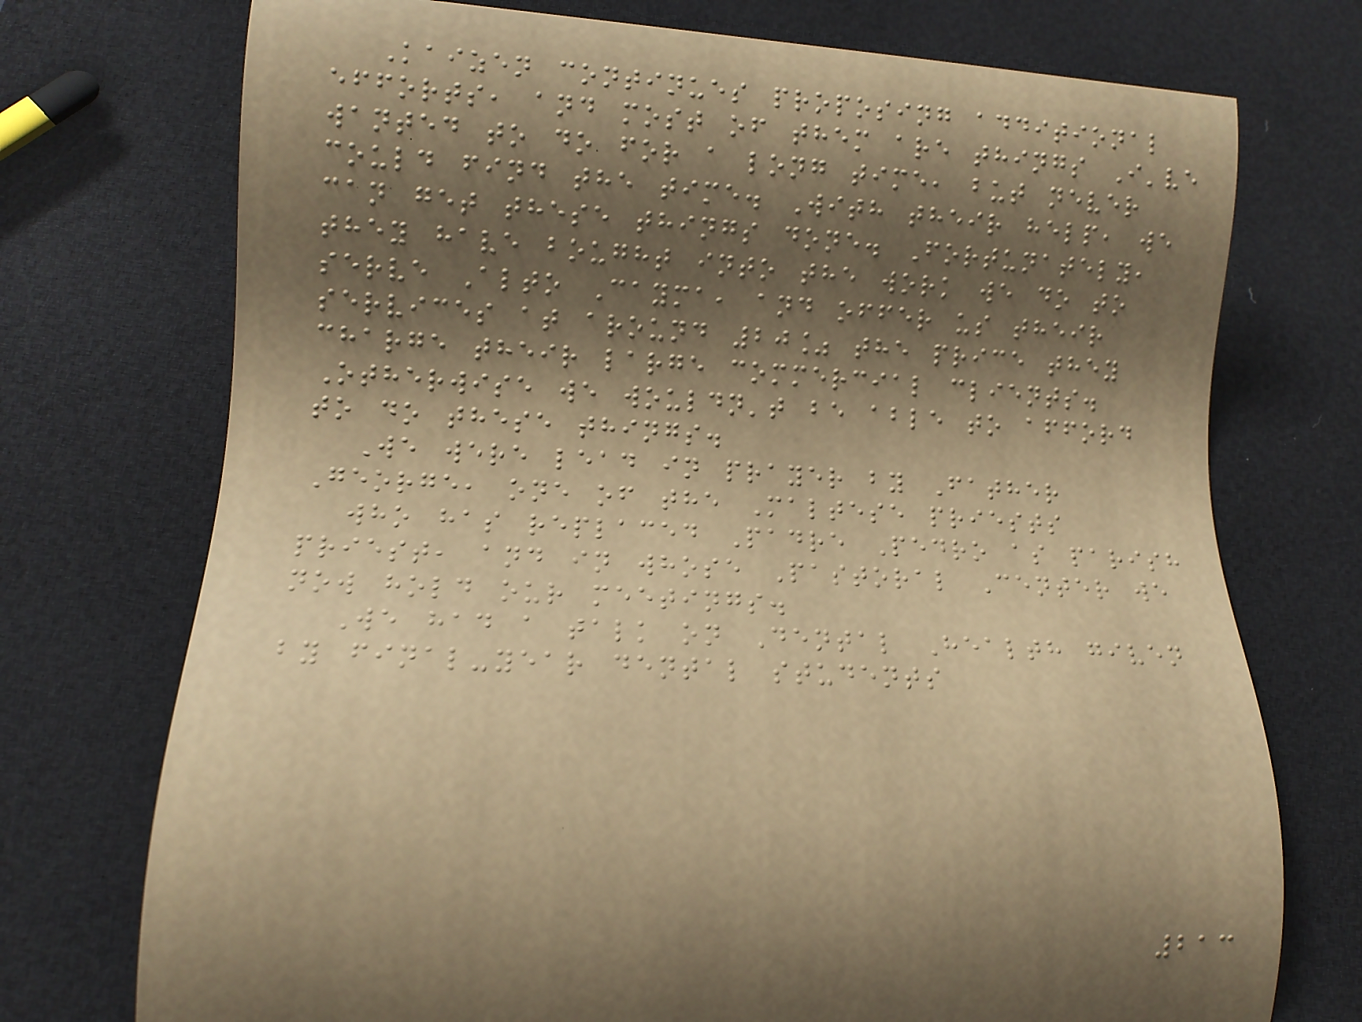Kaizen continues proposing additional
efforts, and most of them are things I've
wanted to do for a long time, but never
could find the time. With their help, we
can get these things done. Fortunately,
they have bought into the work we do to
serve Alto Cayma, and offer us their
services at around 20% the price they
charge their large commercial clients.
Otherwise we wouldn't be able to afford
to do these things.
We were lead in prayer by Father
George, one of the Maltese priests
who has replaced Padre Pedro as parish
priest, and in whose Pastoral Center we
now hold our meetings.
We had a talk on Dental Health given
by final-year dental students
213
